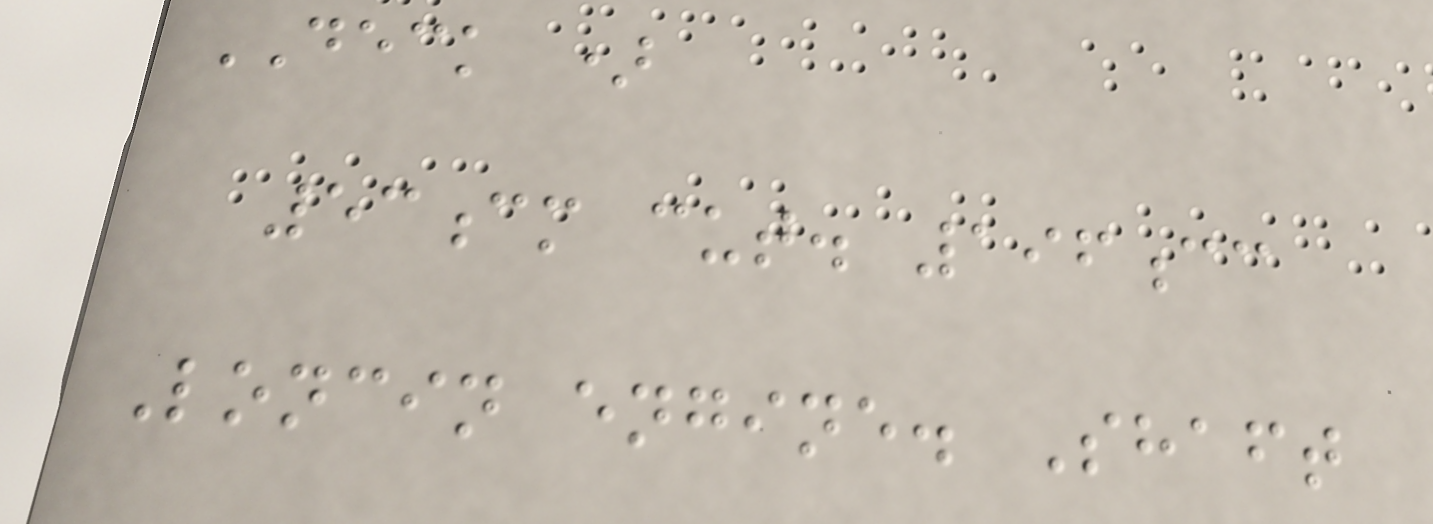DECK )
53cm cut. 196cc
Loncin engine. Shaft
